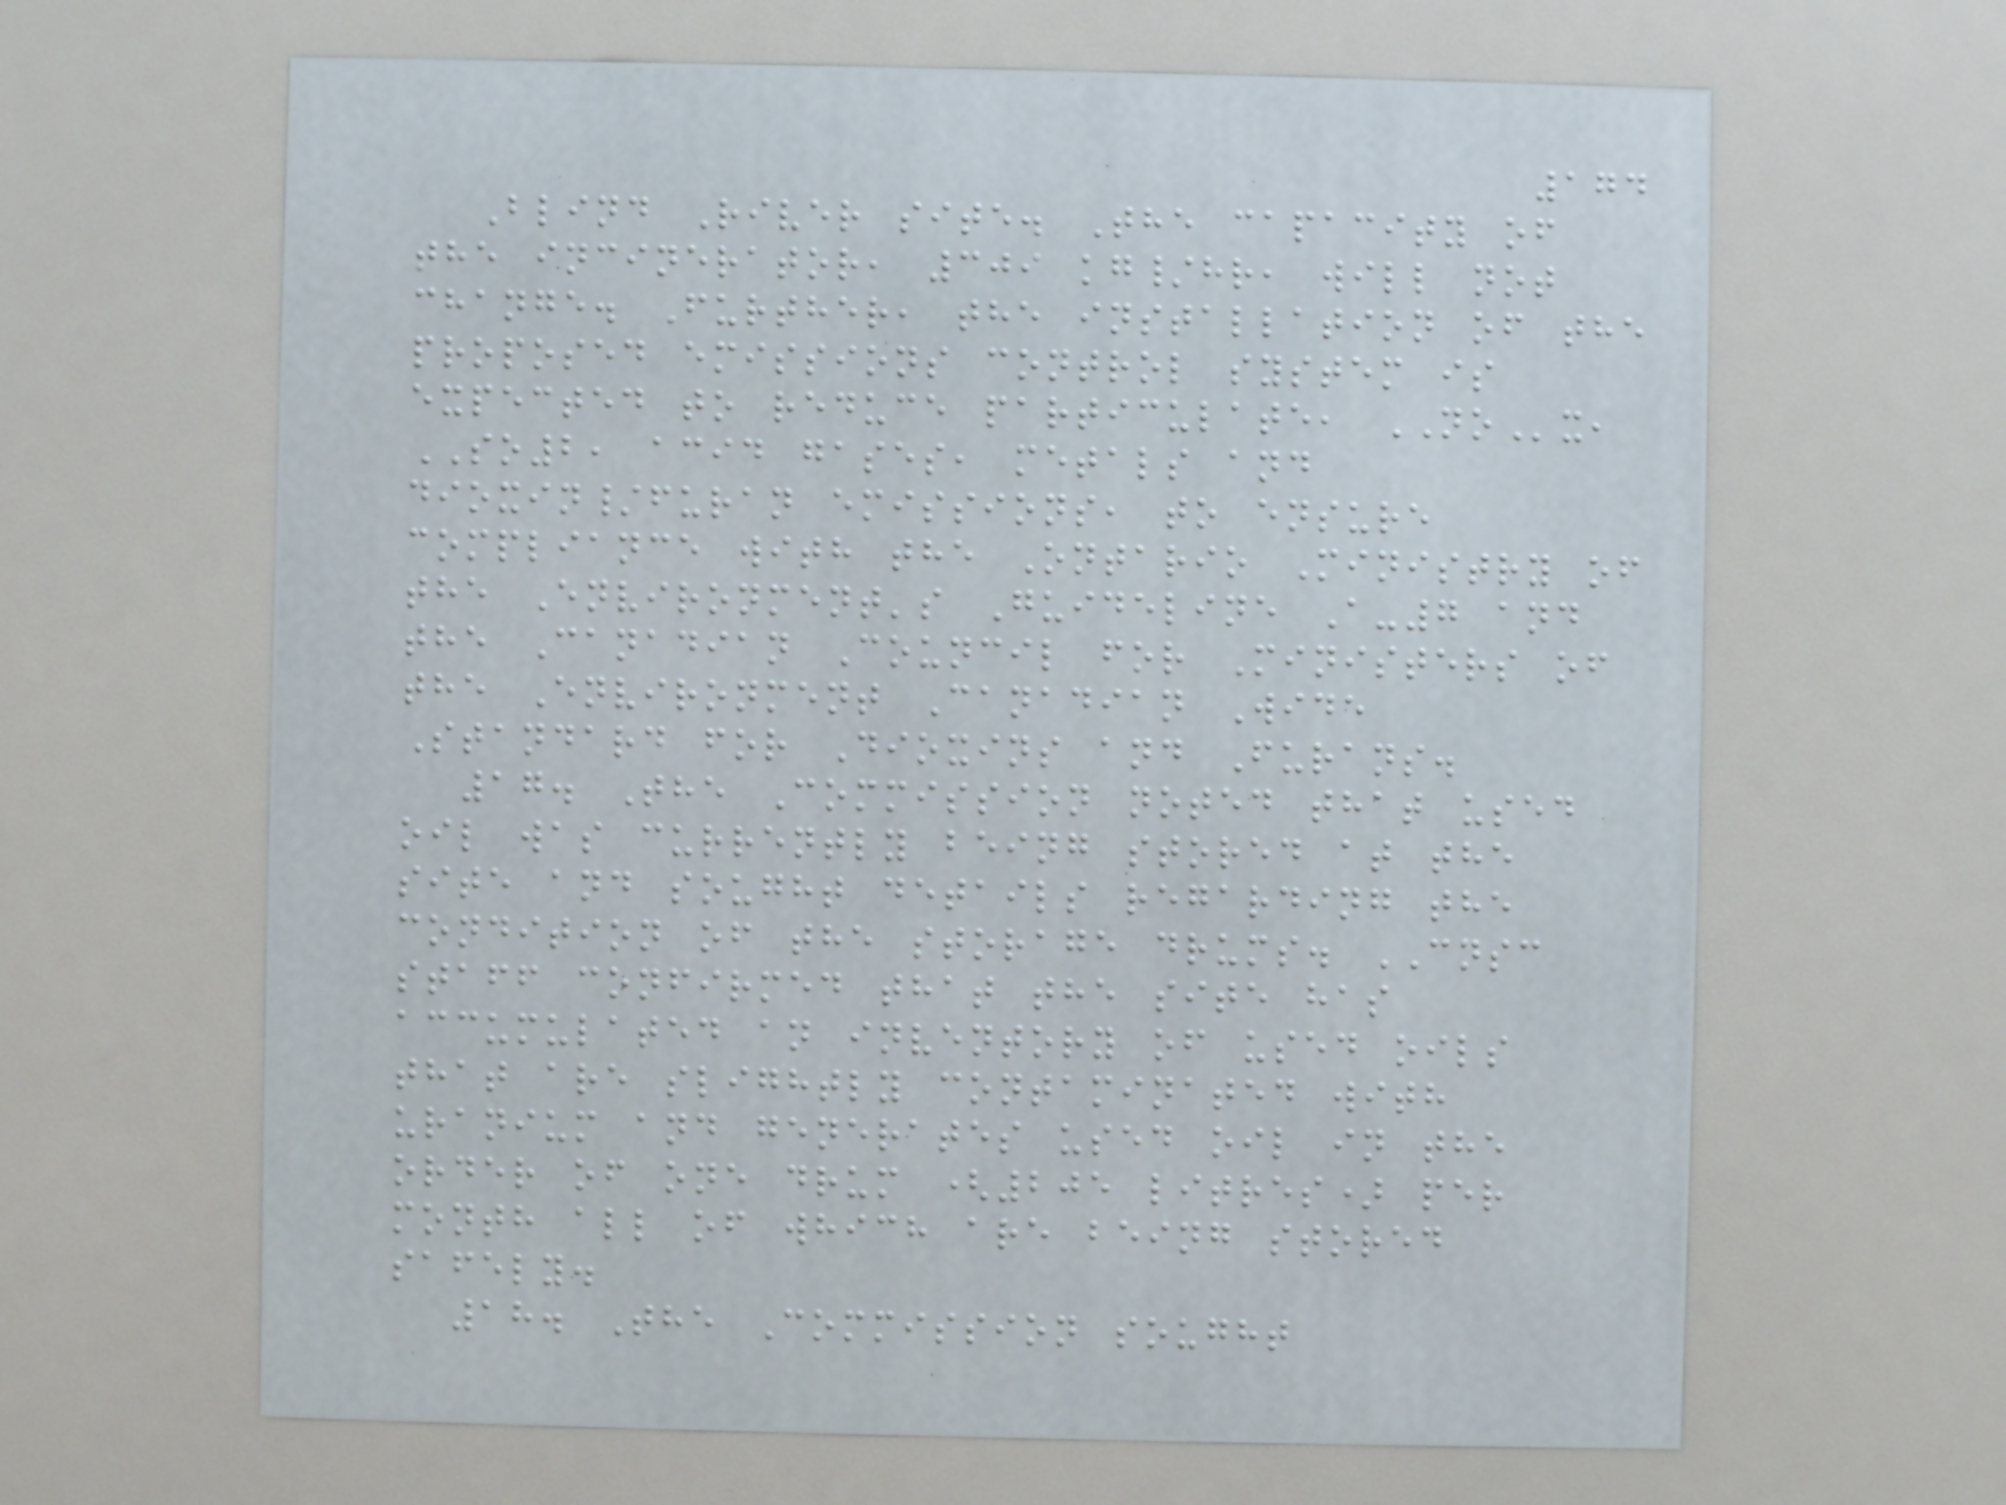174
Blind River site. The capacity of
the incinerator, 309 kg/hr, will not
change. Further, the installation of the
proposed emissions control system is
expected to reduce particulate, NOx,
SO2, acid gases, metals and
dioxin/furan emissions, to ensure
compliance with the Ontario Ministry of
the Environment's Guideline A-7 and
the Canadian Council for Ministers of
the Environment Canadian Wide
Standard for Dioxins and Furans.
17. The Commission noted that used
oil was currently being stored at the
site and sought details regarding the
condition of the storage drums. CNSC
staff confirmed that the site has
accumulated an inventory of used oils
that are slightly contaminated with
uranium and generates used oil in the
order of one drum (205 litres) per
month all of which are being stored
safely.
18. The Commission sought
